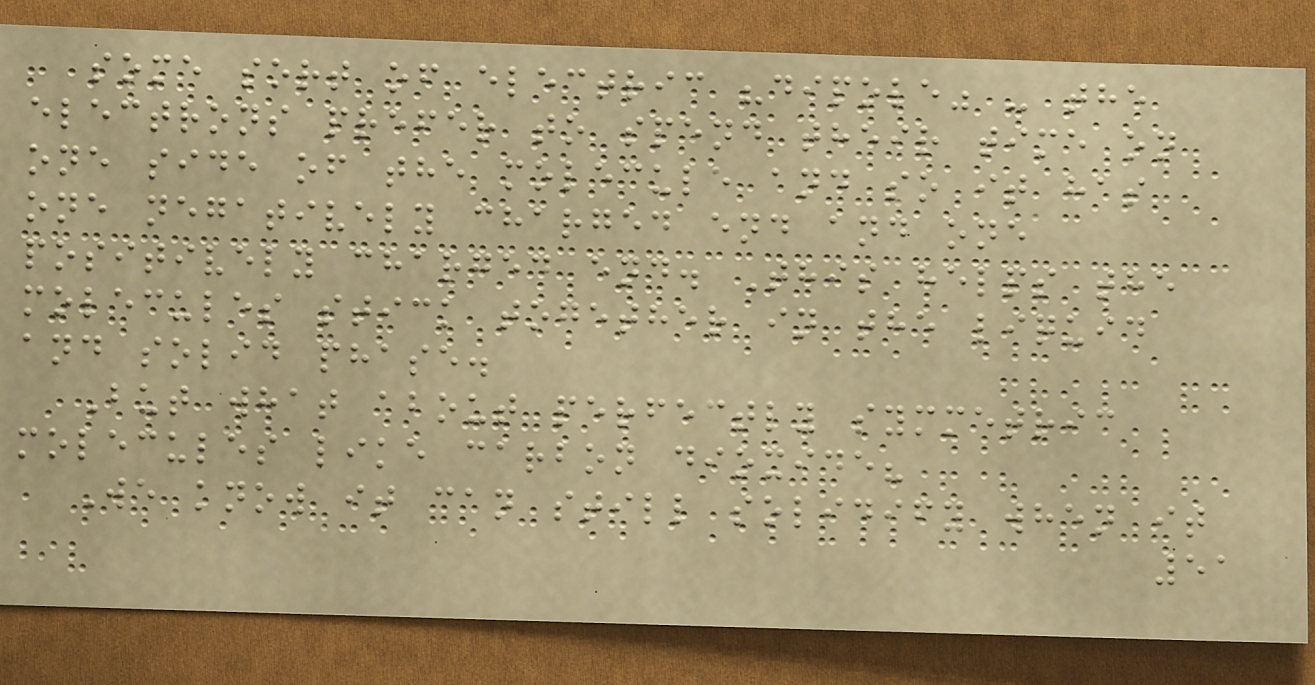some sort of electric "dipole" - the
electrons prefer to spend their time on
one side of the molecule and so it has
one negatively charged end and one
positively charged end. This helps the
molecules stick together in the liquid
and solid phase.
But what about perfectly symmetric
molecules like carbon dioxide?
We know it can still solidify when it
51
